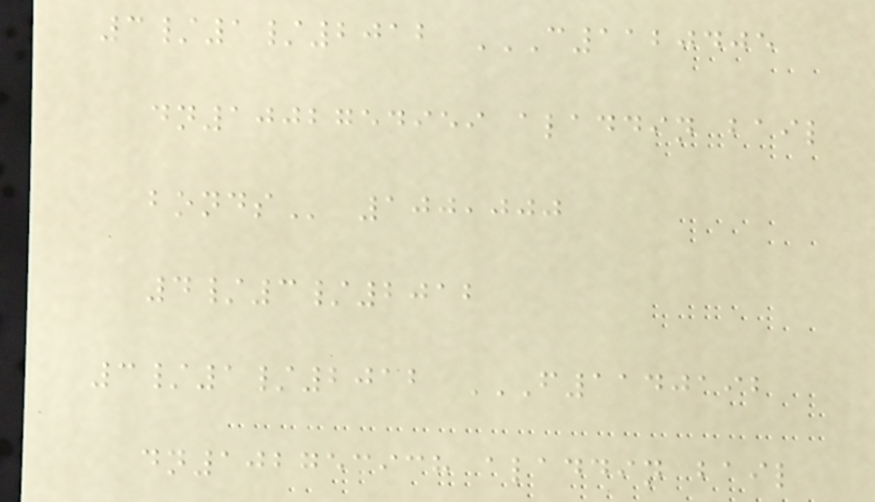3/1/2012 C1120405
DN1002754959 ALADDIN BAIL
BONDS 100,000
4/3/2012
3/1/2012 F1140192
DN102753938 ALADDIN BAIL
